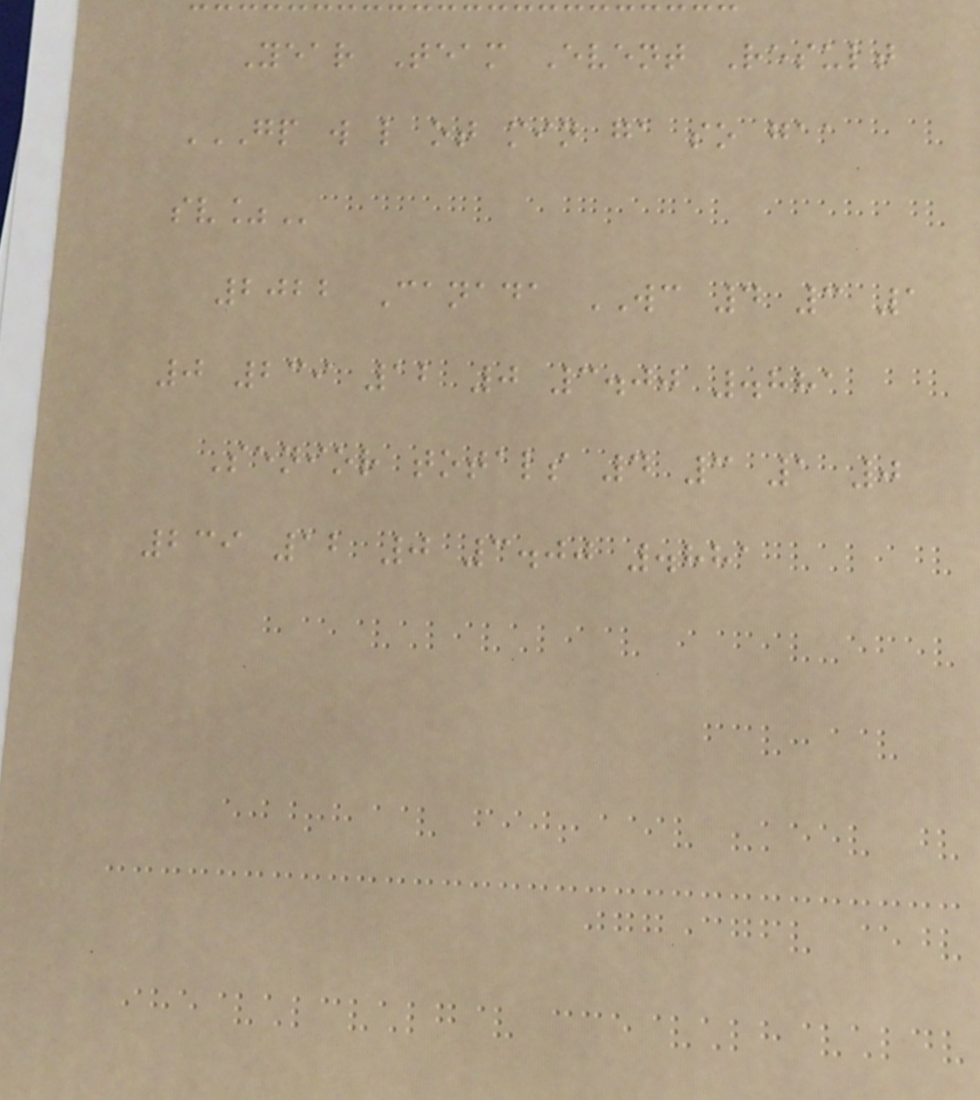Year Team Event Result
GP W L OT MIN GA SO GAA
SV%
2022 Canada WC 4 3 1
0 239 12 0 3.00 .881
Senior totals 4 3 1 0
239 12 0 3.00 .881
